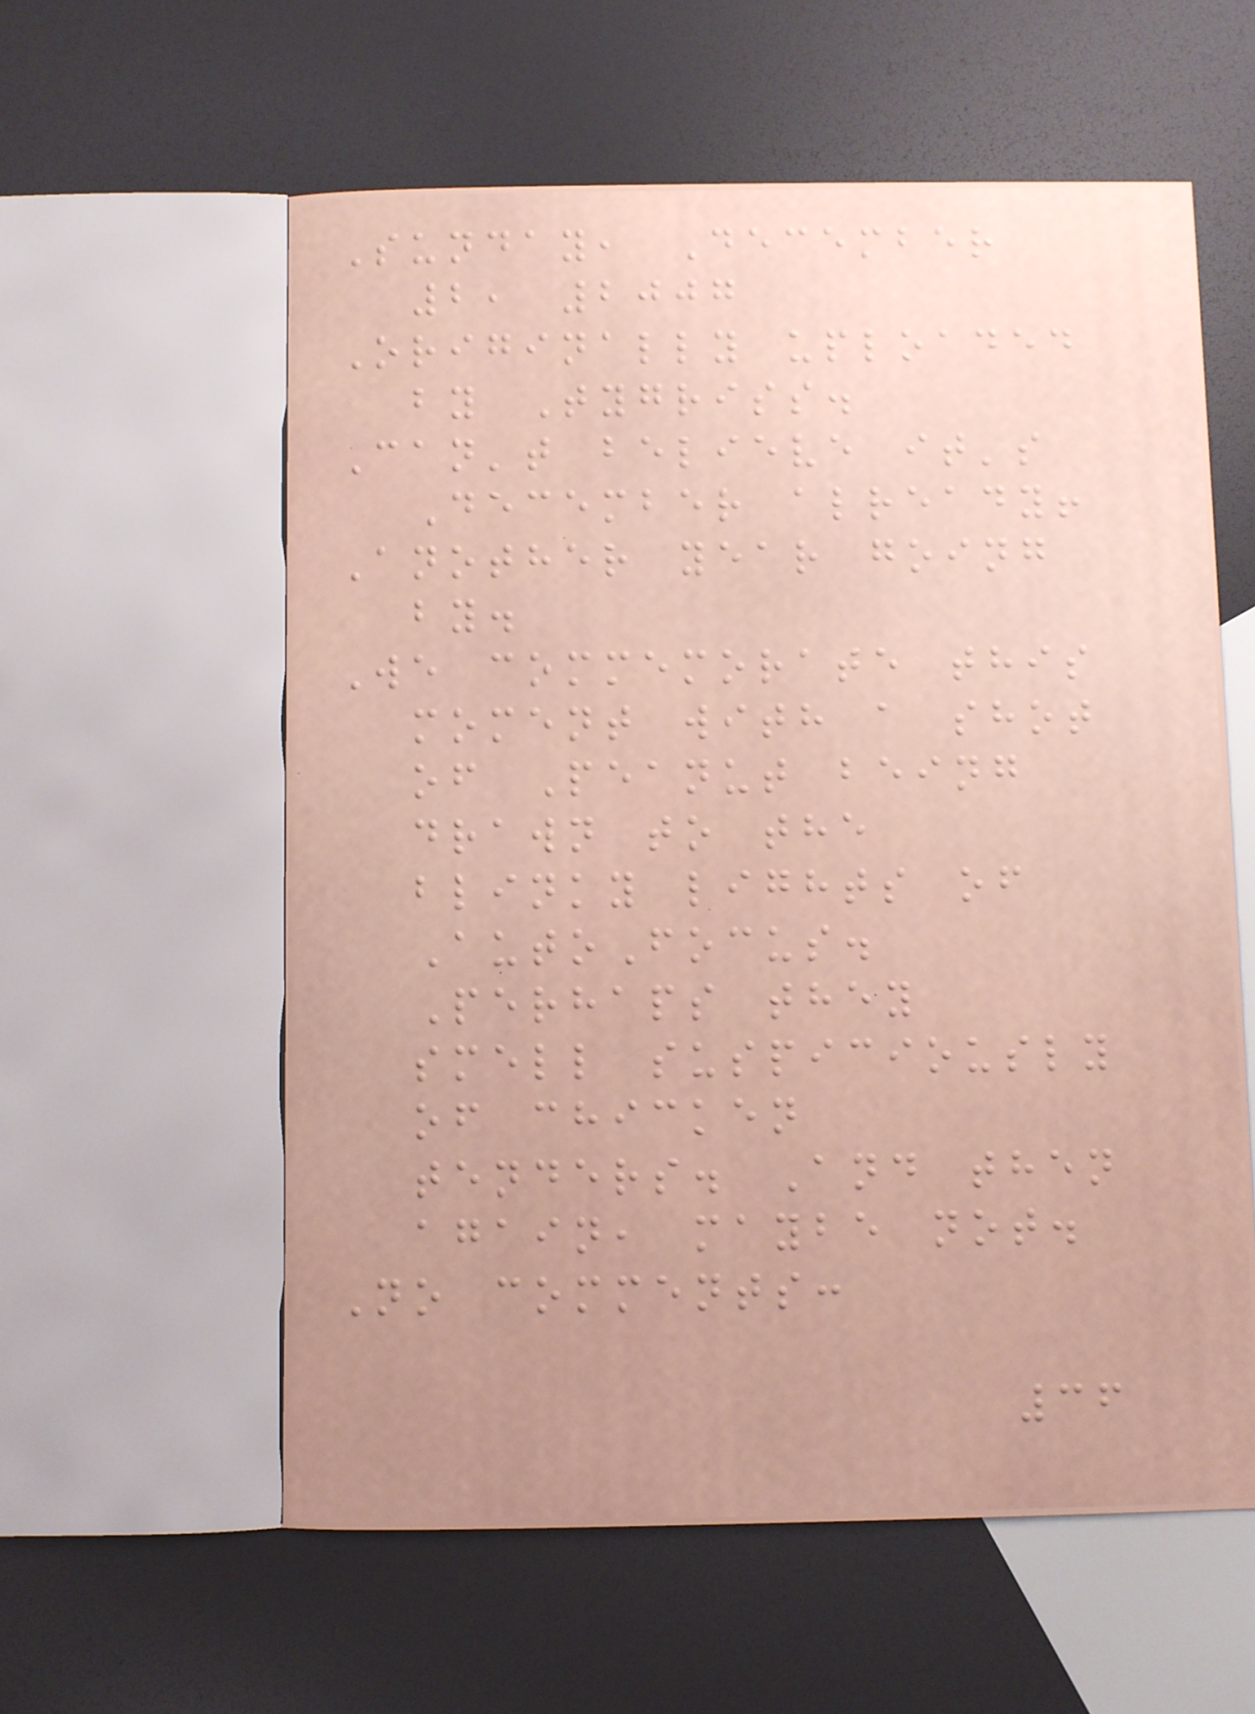Sunday, December
2, 2007
Originally uploaded
by Tygriss.
Can't believe it's
December already!
Another year going
by.
We commemorate this
moment with a shot
of Peanut being
drawn to the
blinky lights of
AutoFocus.
Perhaps they
smell suspiciously
of chicken
tenders. And then
again, maybe not.
No comments:
36
